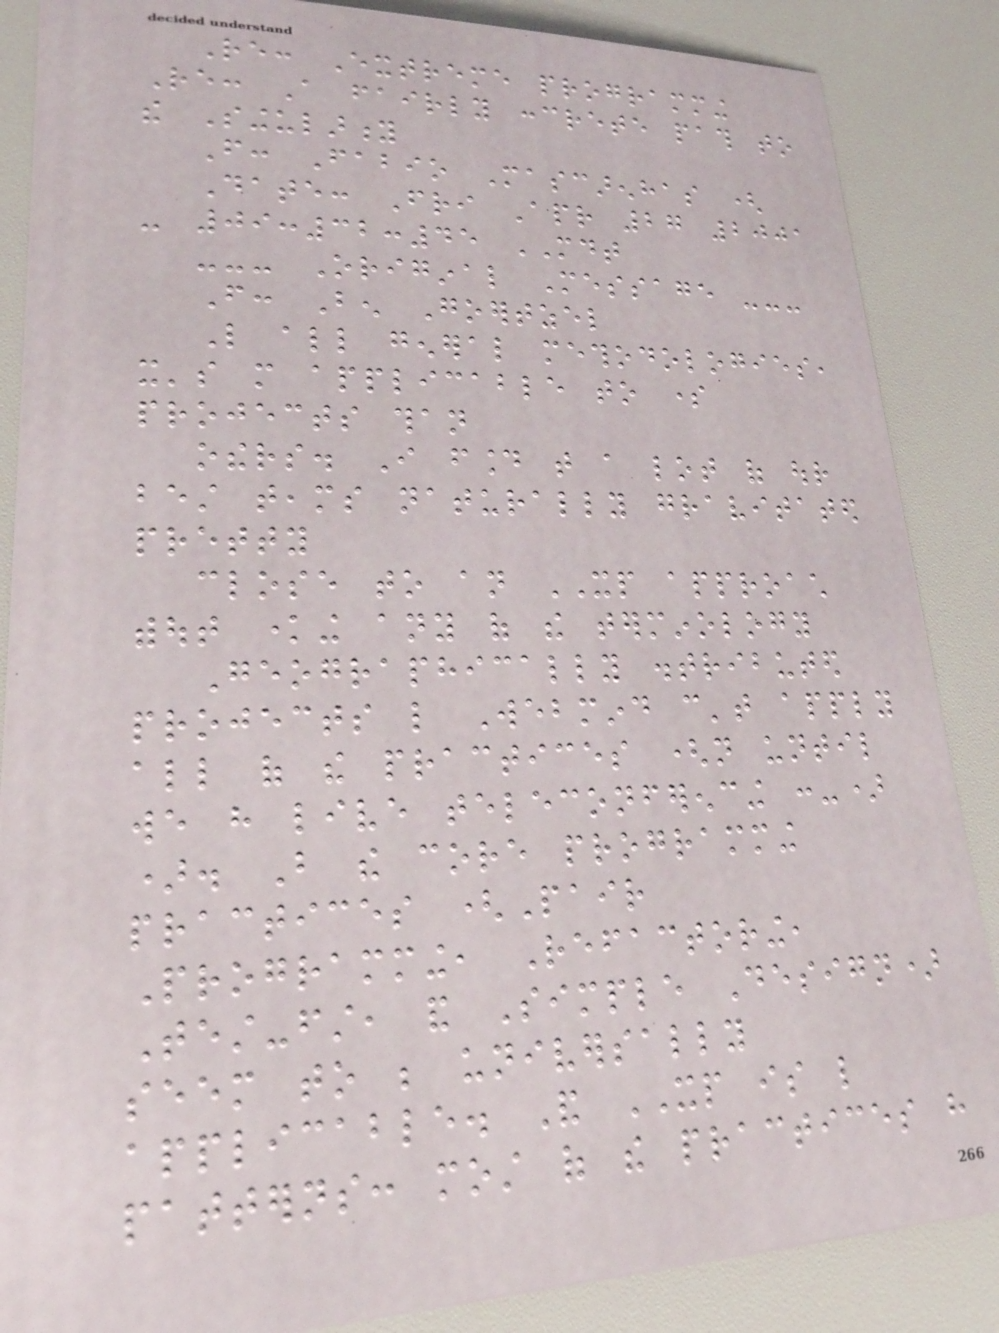Re: Extreme programming
Re: A fairly concrete path to
the Singularity
From: Fabio Mascarenhas (
Date: Fri Apr 27 2001
- 09:32:45 MDT
--- Original Message ---
From: Ben Goertzel
Like all general methodologies,
it's more applicable to some
projects than
others. I found that a lot of our
best teams naturally gravitated
pretty
close to an XP approach
without knowing any of the terminology
Geographically distributed
projects like Webmind can't apply
all of the practices (not until
we have live teleconferencing :-)
). But the core programming
practices (Pair
Programming, Refactoring,
Test-first, and Simple Design)
seem to be universally
applicable. And XP is like
patterns: most of the practices have
